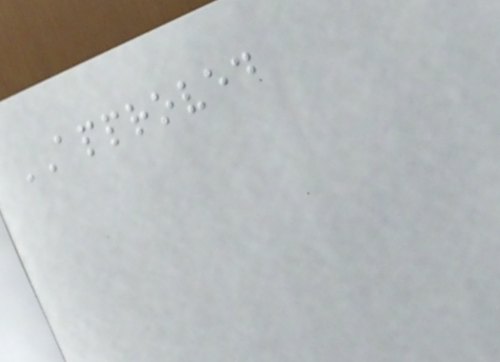APPROVED
